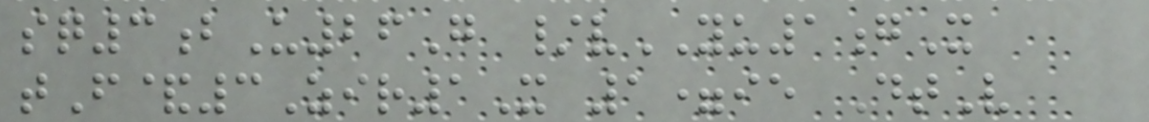sq3bU26G /vYU1gX
tF&3Zir1X 1=ie DtV
